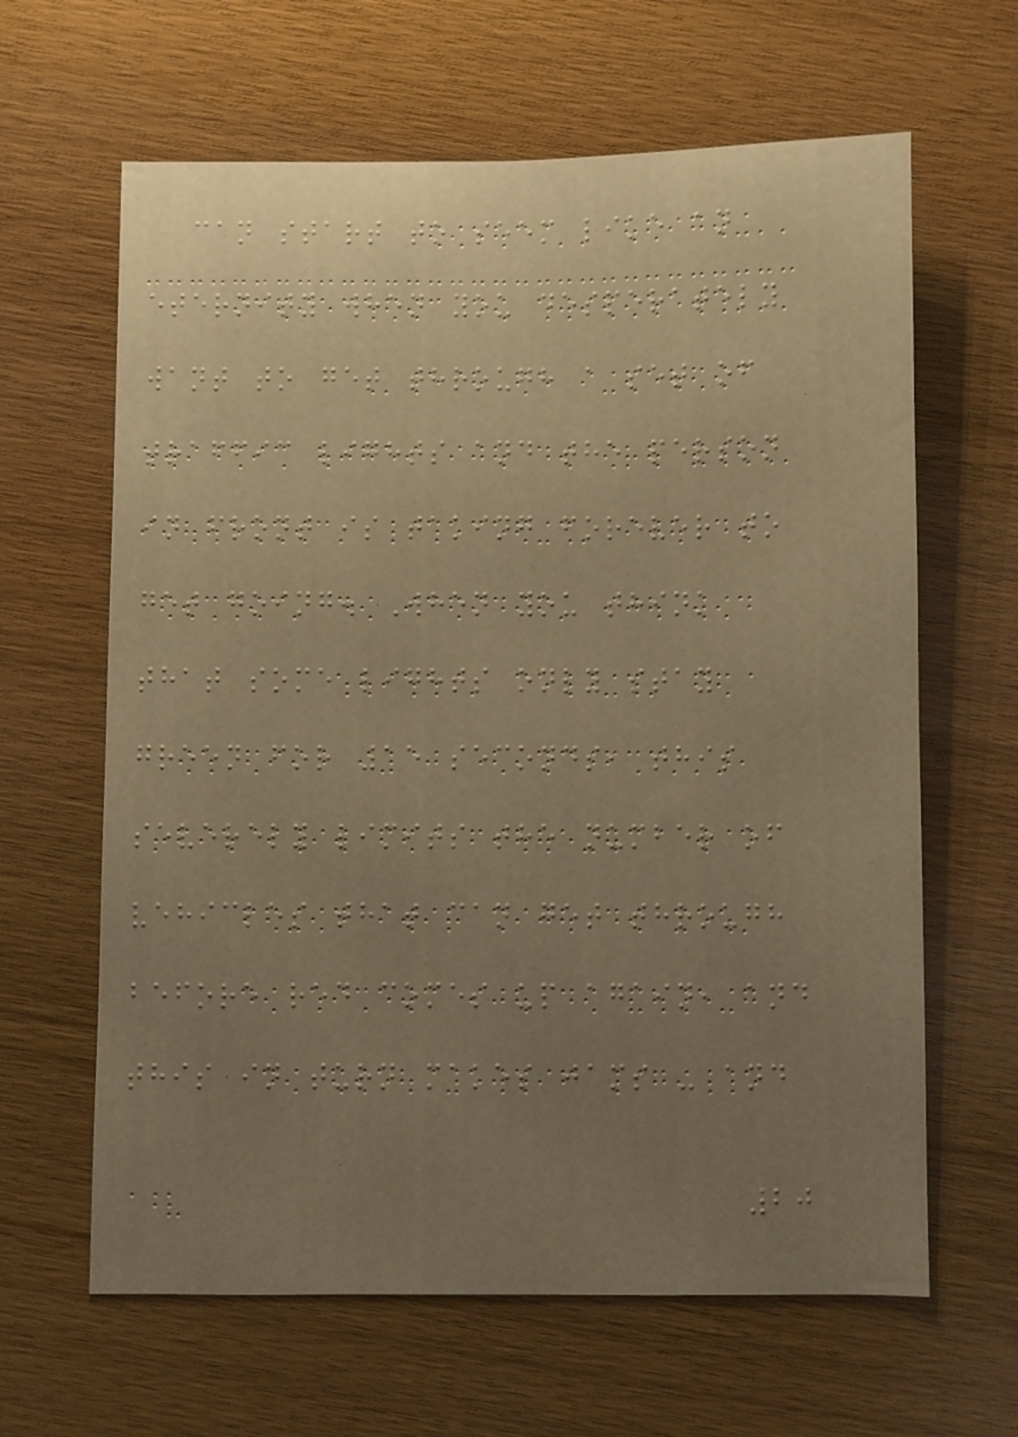can start to seem like an
eternity when you desperately
want to get through a set of
traffic lights and the person
in front is taking forever to
get going. When you think
that some lights only stay
green for 15 seconds, this
severely limits the number of
vehicles that can get through
before red comes up again, and
this in turn makes jams - and
20
